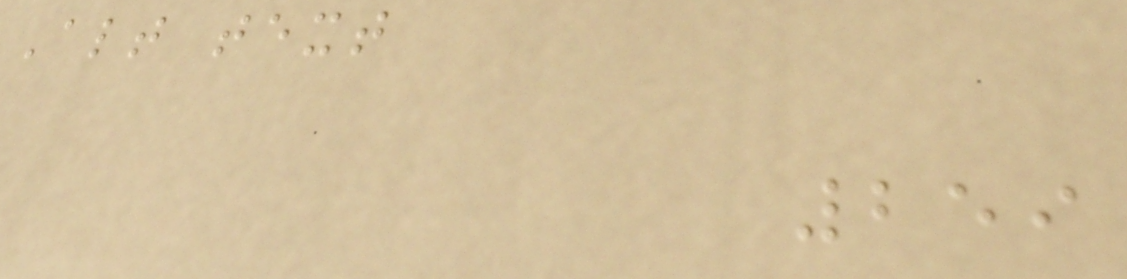Alt text
259
